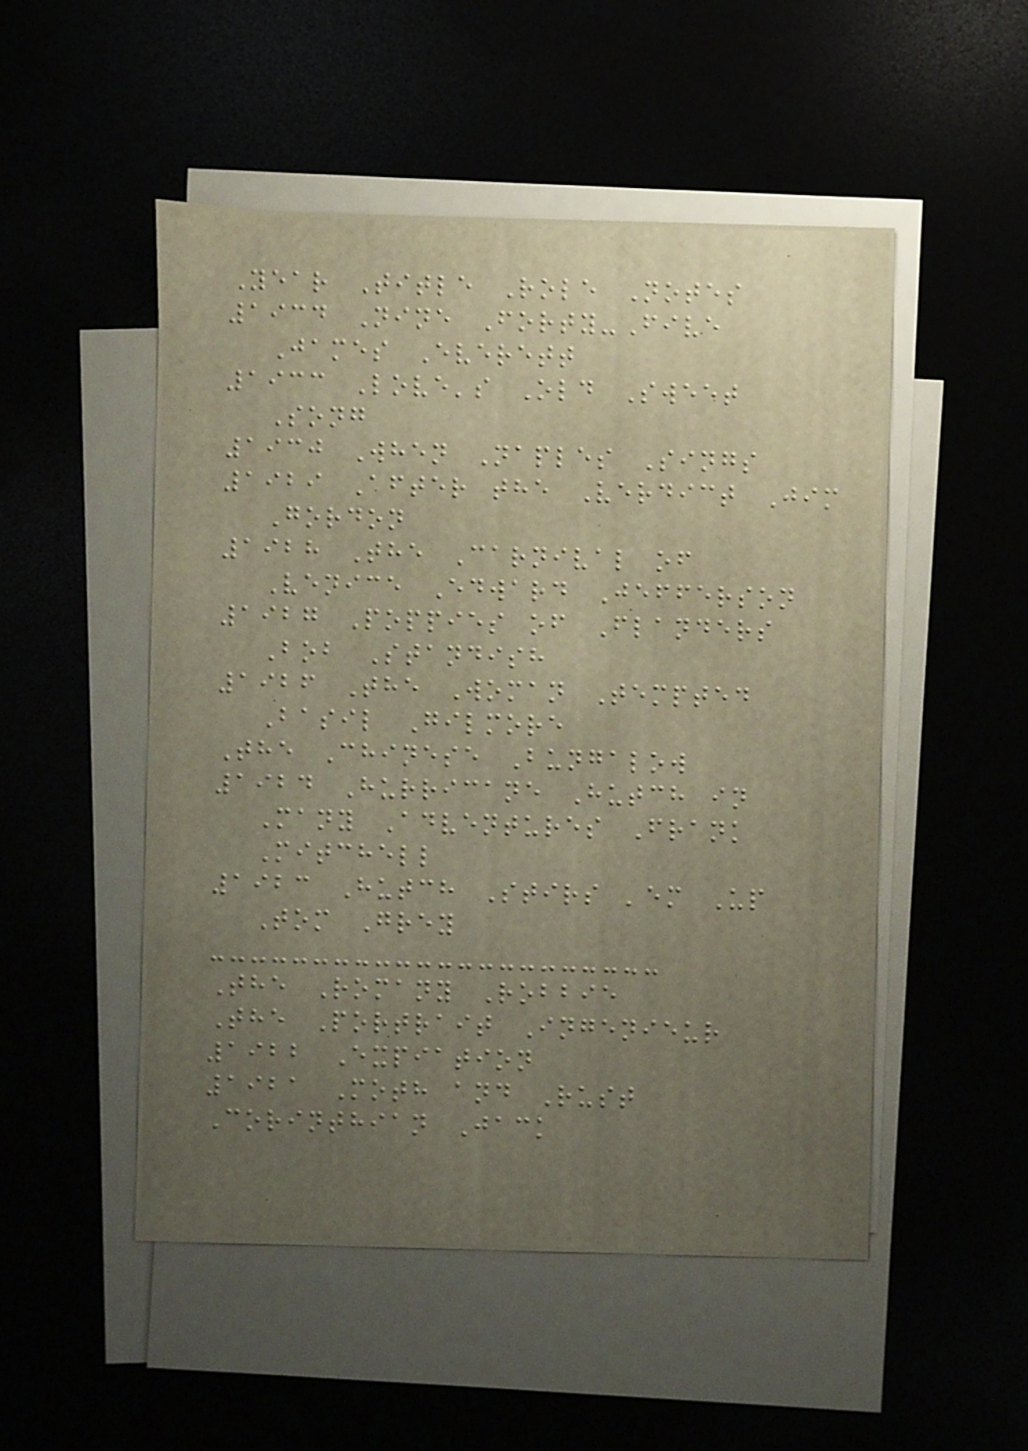Year Title Role Notes
1934 Nine Forty-Five
James Everett
1933 Love's Old Sweet
Song
1930 When Naples Sings
1929 After the Verdict Jim
Gordon
1928 The Carnival of
Venice Edward Jefferson
1927 Poppies of Flanders
Bob Standish
1926 The Woman Tempted
Basil Gilmore
The Chinese Bungalow
1924 Hurricane Hutch in
Many Adventures Frank
Mitchell
1923 Hutch Stirs 'em Up
Tom Grey
The Romany Robbie
The Portrait Ingenieur
1922 Expiation
1921 Moth and Rust
Corinthian Jack
